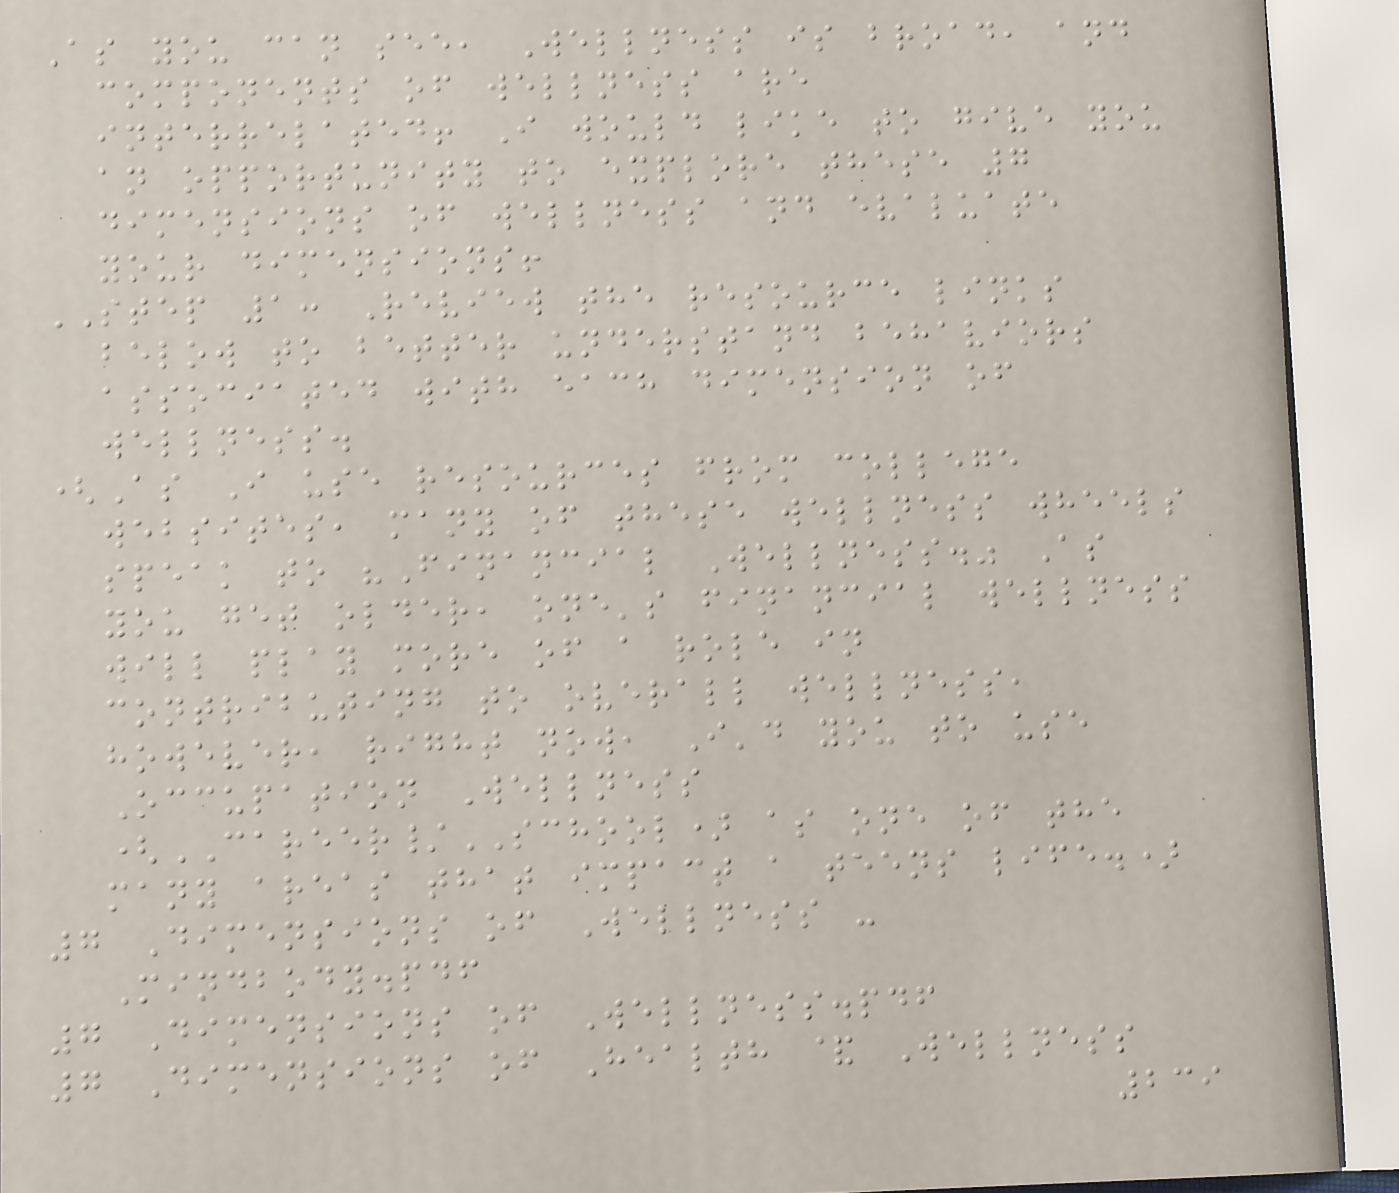As you can see, Wellness is broad, and
components of wellness are
interrelated! I would like to give you
an opportunity to explore these 7
dimensions of wellness and evaluate
your dimensions!
STEP 1: Review the resource links
below to better understand behaviors
associated with each dimension of
wellness.
(As I use resources from college
websites, many of these wellness wheels
speak to "Financial Wellness." As
you get older, one's financial wellness
will play more of a role in
contributing to overall wellness,
however, right now, I'd you to use
Occupation Wellness
(CAREER/SCHOOL) as one of the
many areas that impact a teens life.)
7 Dimensions of Wellness -
Mindbody.pdf
7 Dimensions of Wellness.pdf
7 Dimensions of Health & Wellness
239
